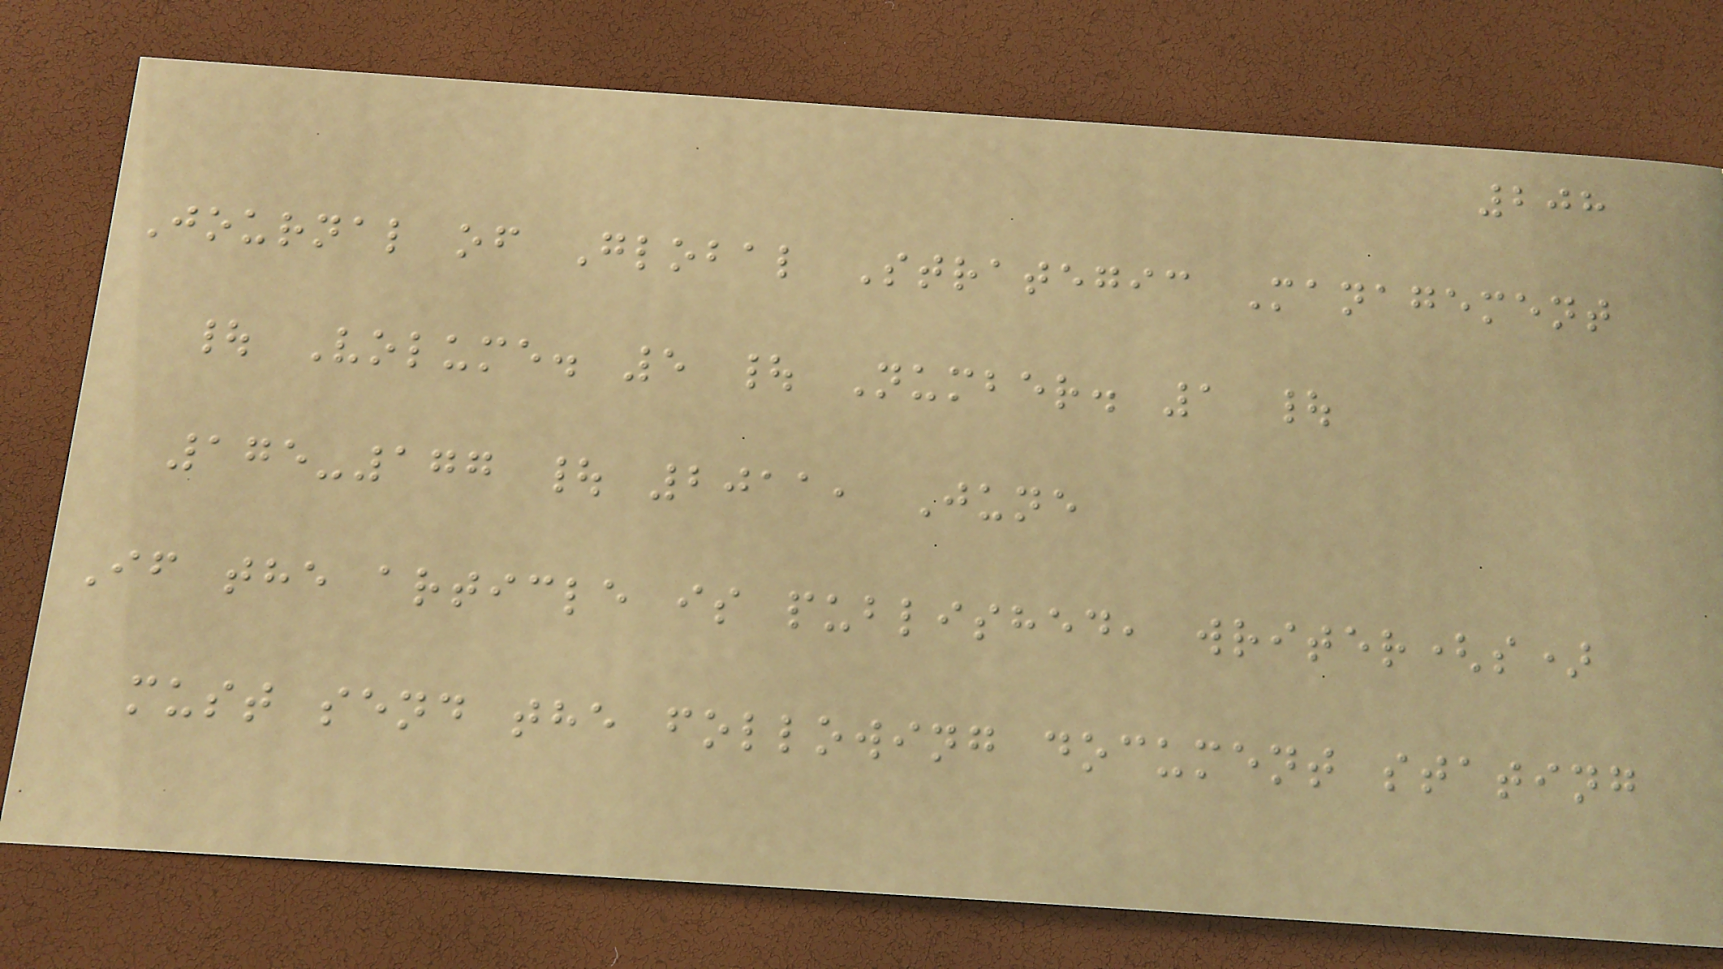208
Journal of Global Strategic Management
| Volume. 5 | Number. 1 |
175-177 | 2011, June
If the article is published, writer(s)
must send the following document stating
